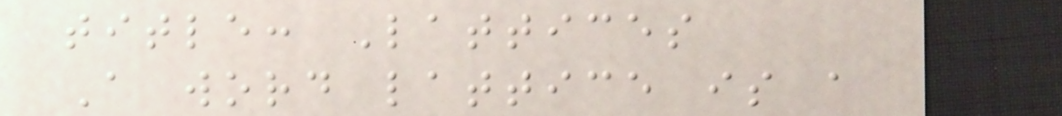title: Lattices
A word lattice is a
